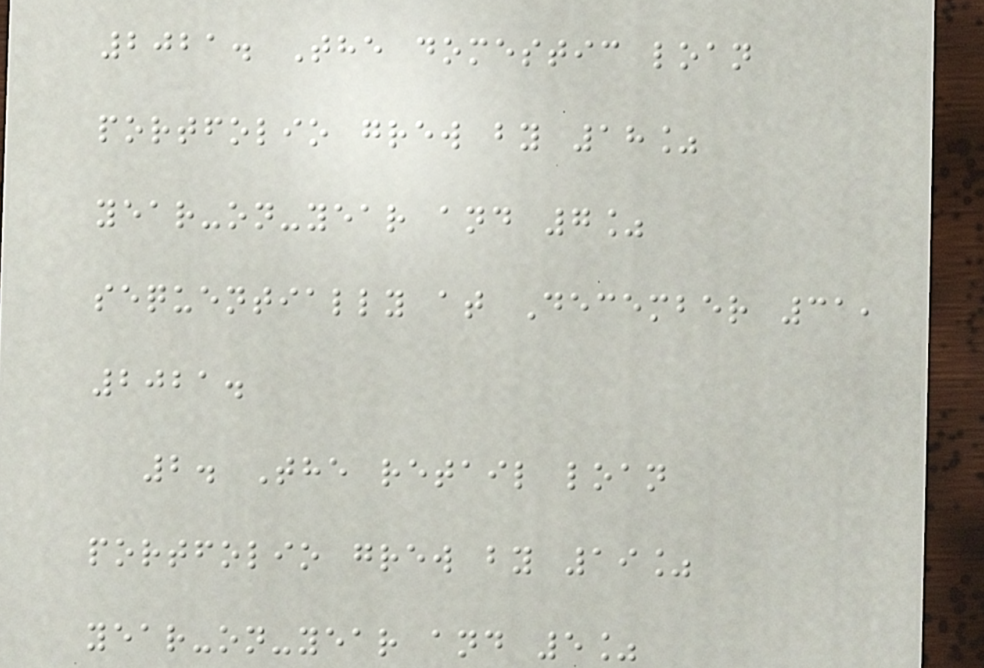2021. The domestic loan
portfolio grew by 18%
year-on-year and 7%
sequentially at December 31,
2021.
2. The retail loan
portfolio grew by 19%
year-on-year and 5%
